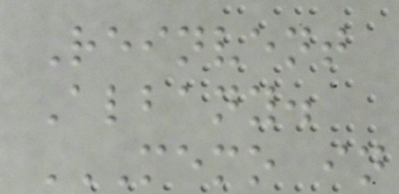Reinvent
Albany.
MEMO IN
